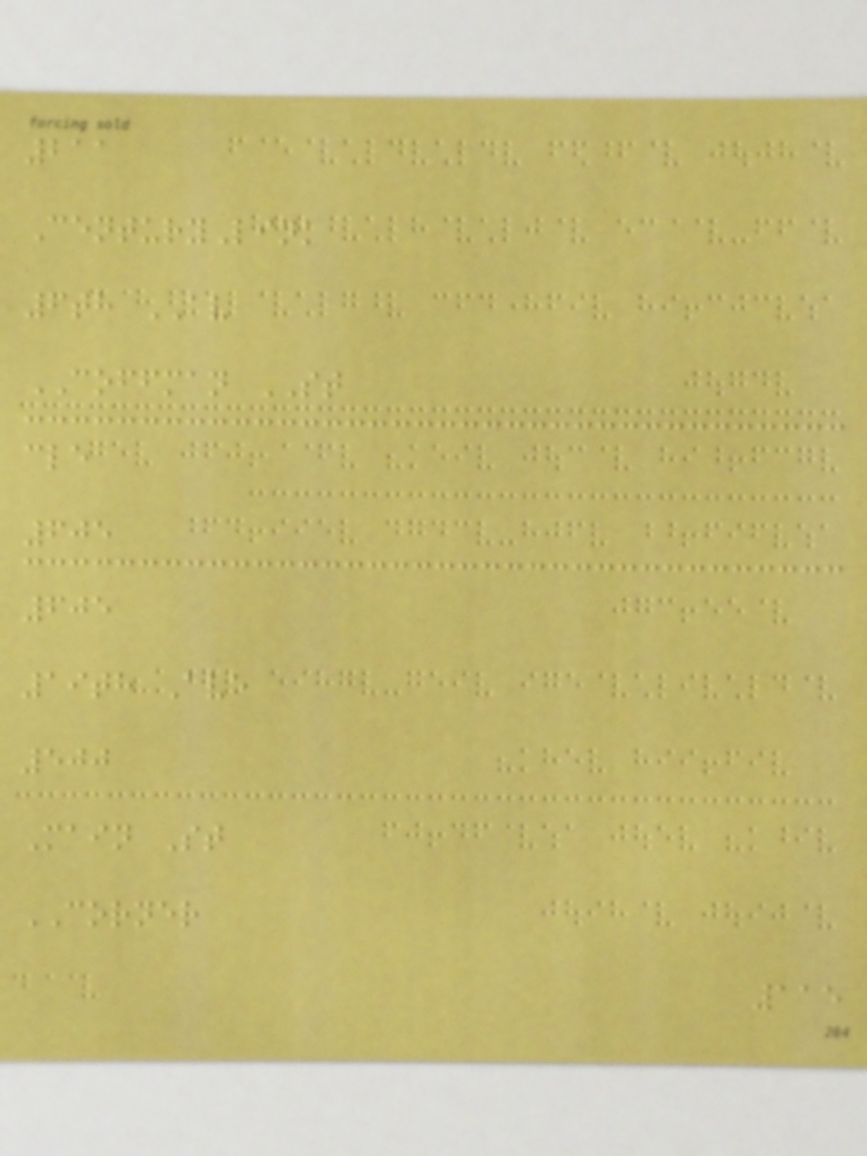211
CenturyLink
6th AV
COFFMAN ST
cle
605
605
19th Ave
500
Main St
CORNER
115
